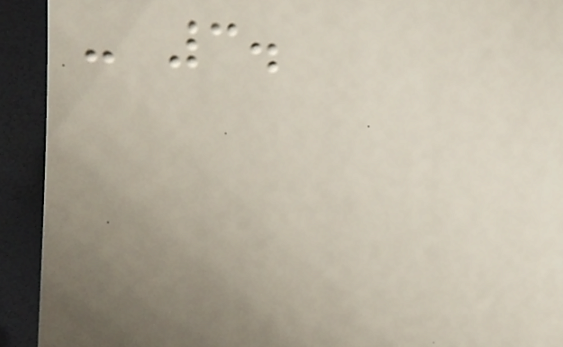- 3.
